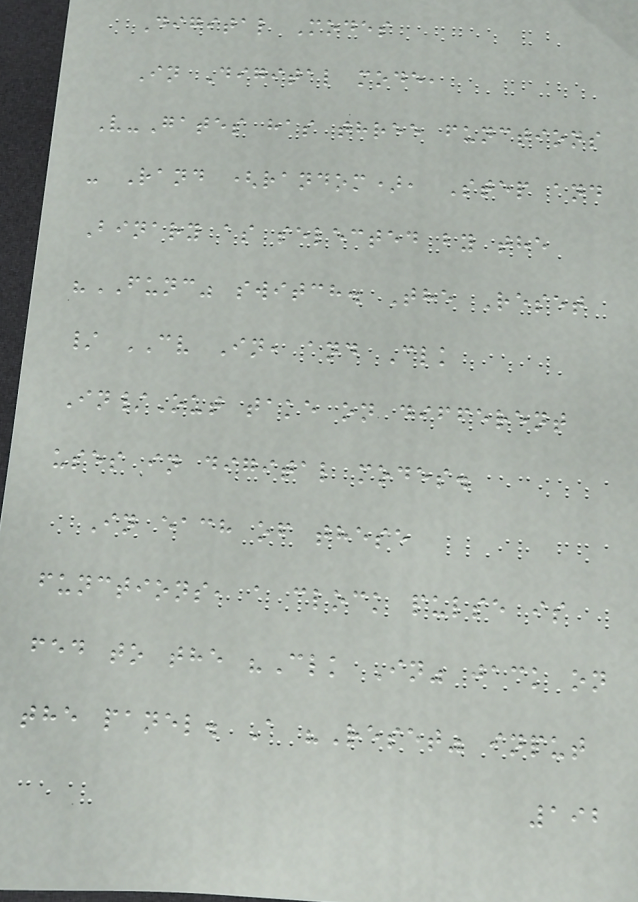Digital Modes
In Digital mode,
V-Gates has three functions
- Rand (random), Step and
Binary as selected by the
"FUNC" switch. The Reset
/ CV In, and Clk
In/Out take on different
uses in digital modes.
In each of these
functions, a clock pulse is
fed to the "Clk In" jack on
the panel. A "Reset" input
192
